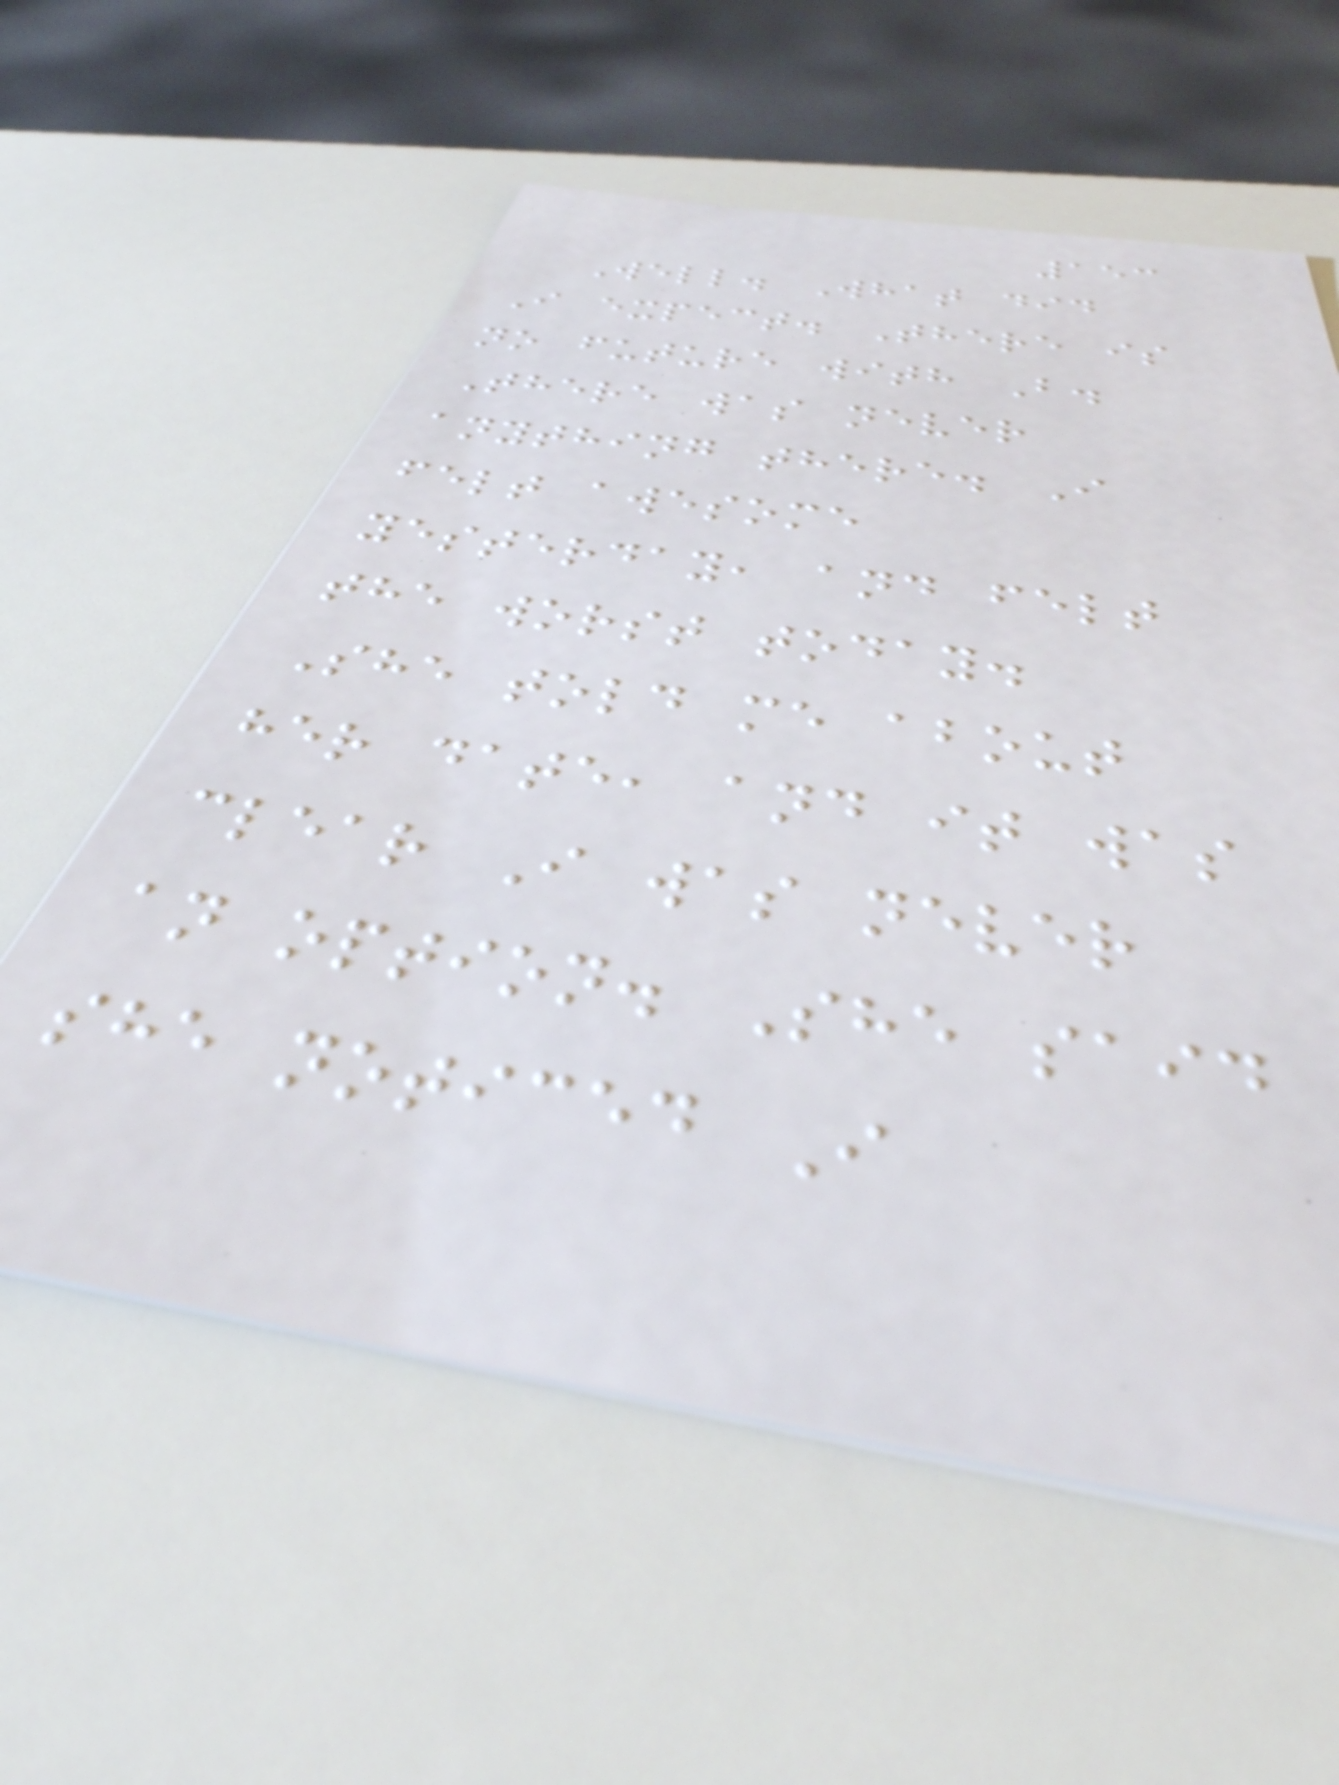153
Well. What did
I expect. There is
no future with B.
There was never
anything there. I
felt awesome
yesterday, and felt
the worst today.
She told me about
her date, and it was
clear I was never
an option. She said
she noticed I
